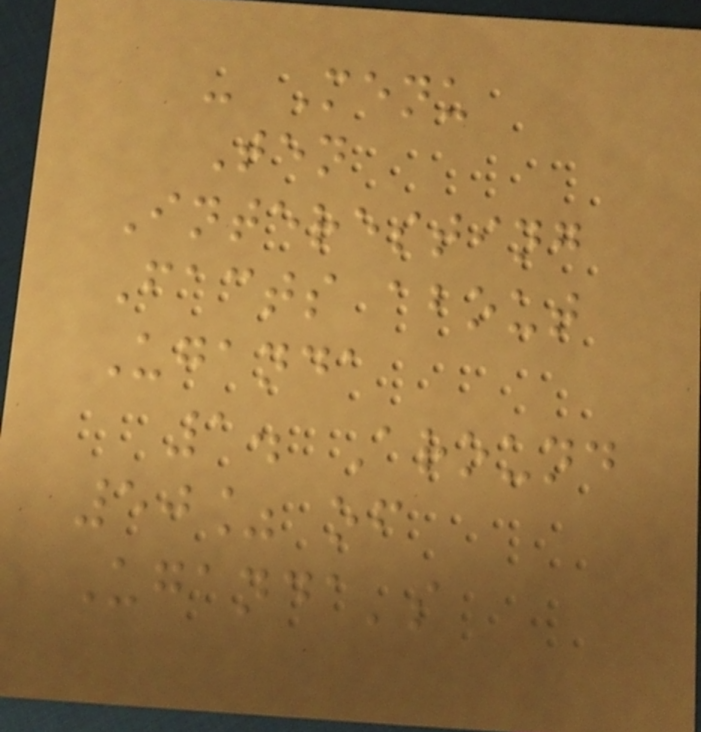- Menu
Ten
Interesting
Facts about
Uganda
1. Around
50% of
Uganda's
